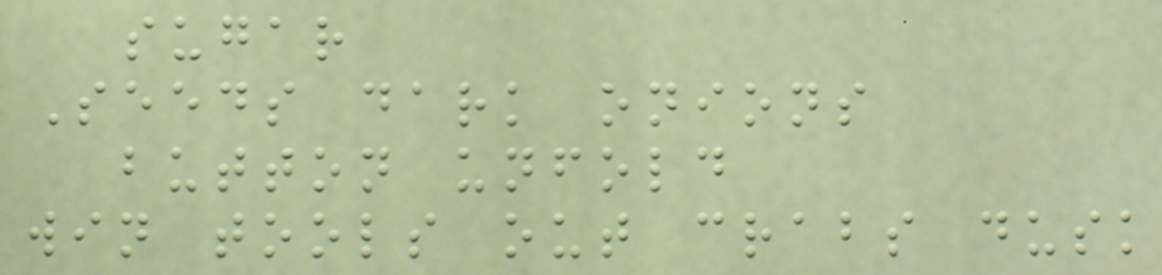sugar
Seeds dark onions
button unfold
win tools out crabs dusk
